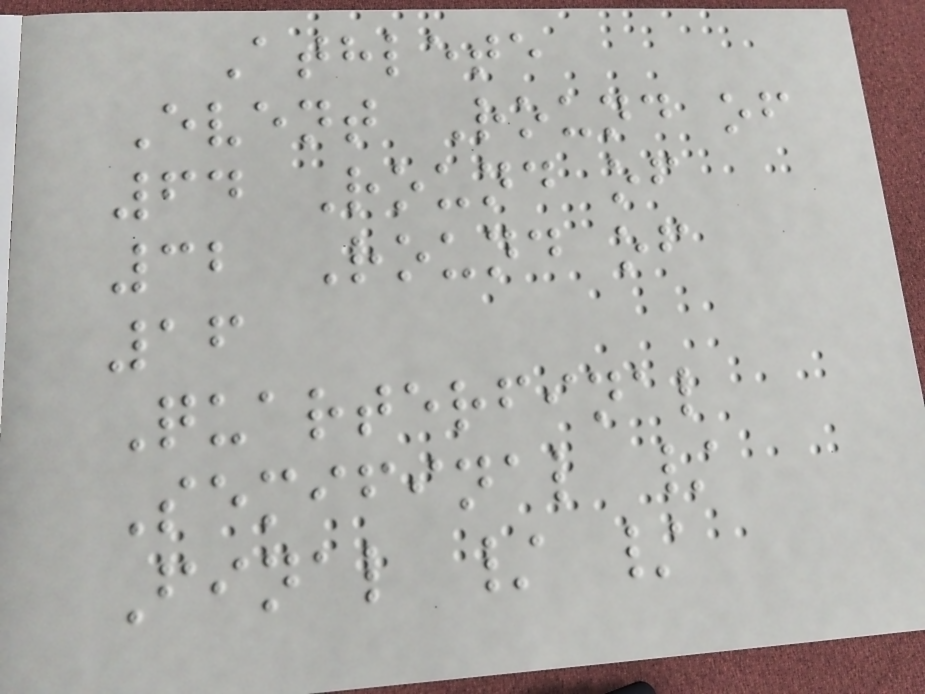Athlete
Event Round of
64 Round of
32 Round of
16
Quarterfinal
Semifinal /
Final / /
